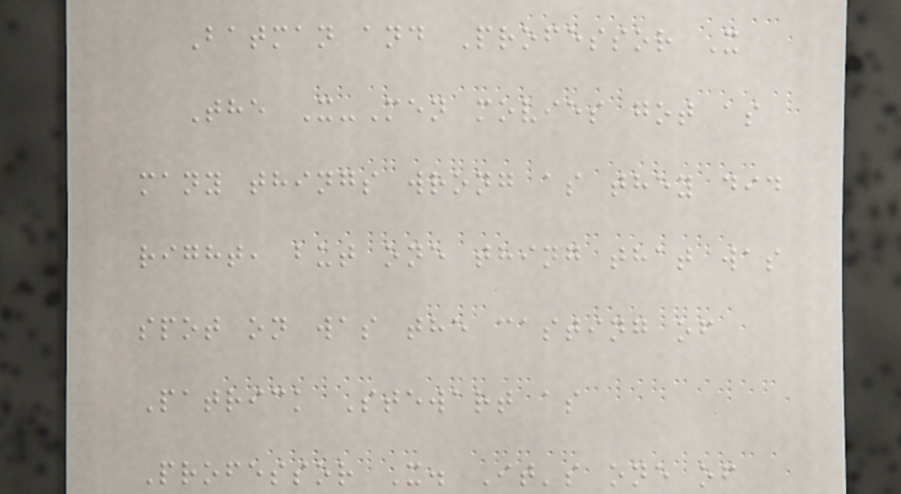Batman and Professor X
The X-Men movies got as
many things wrong as they did
right, but one thing that was
spot on was the casting of
Patrick Stewart as
Professor X. It's one of
